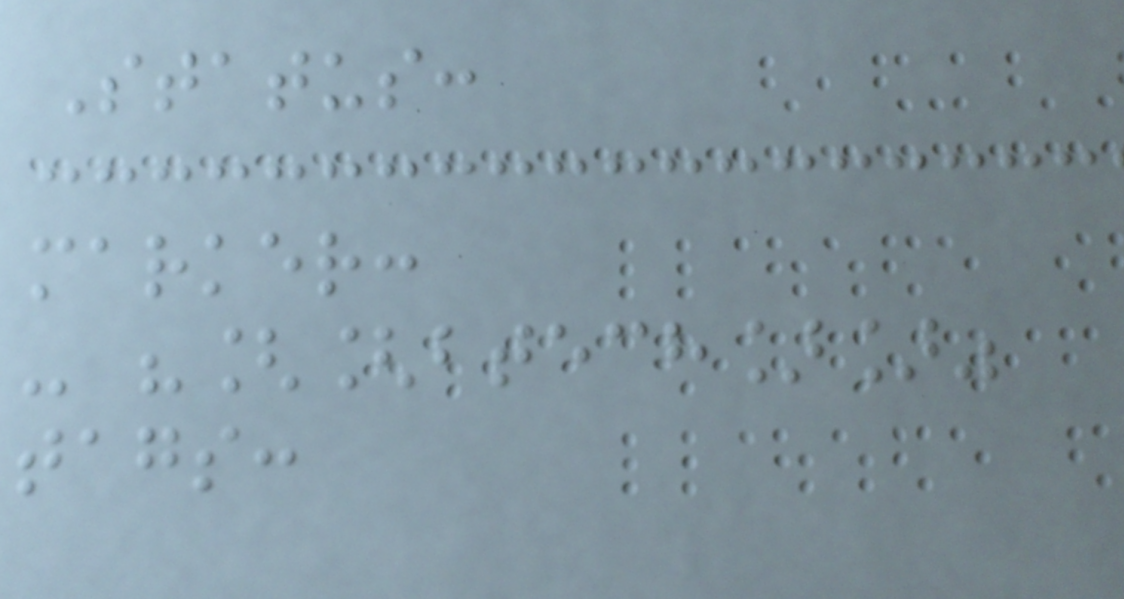Status:
marker:
- "[[btech]]"
tags:
